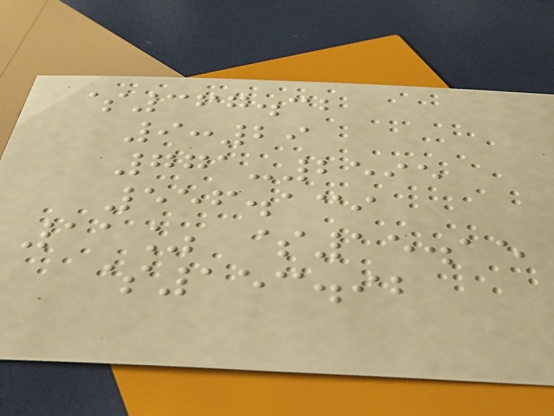$367.32
9:29
771-2595
556.139
11% $15.15
$153.92
